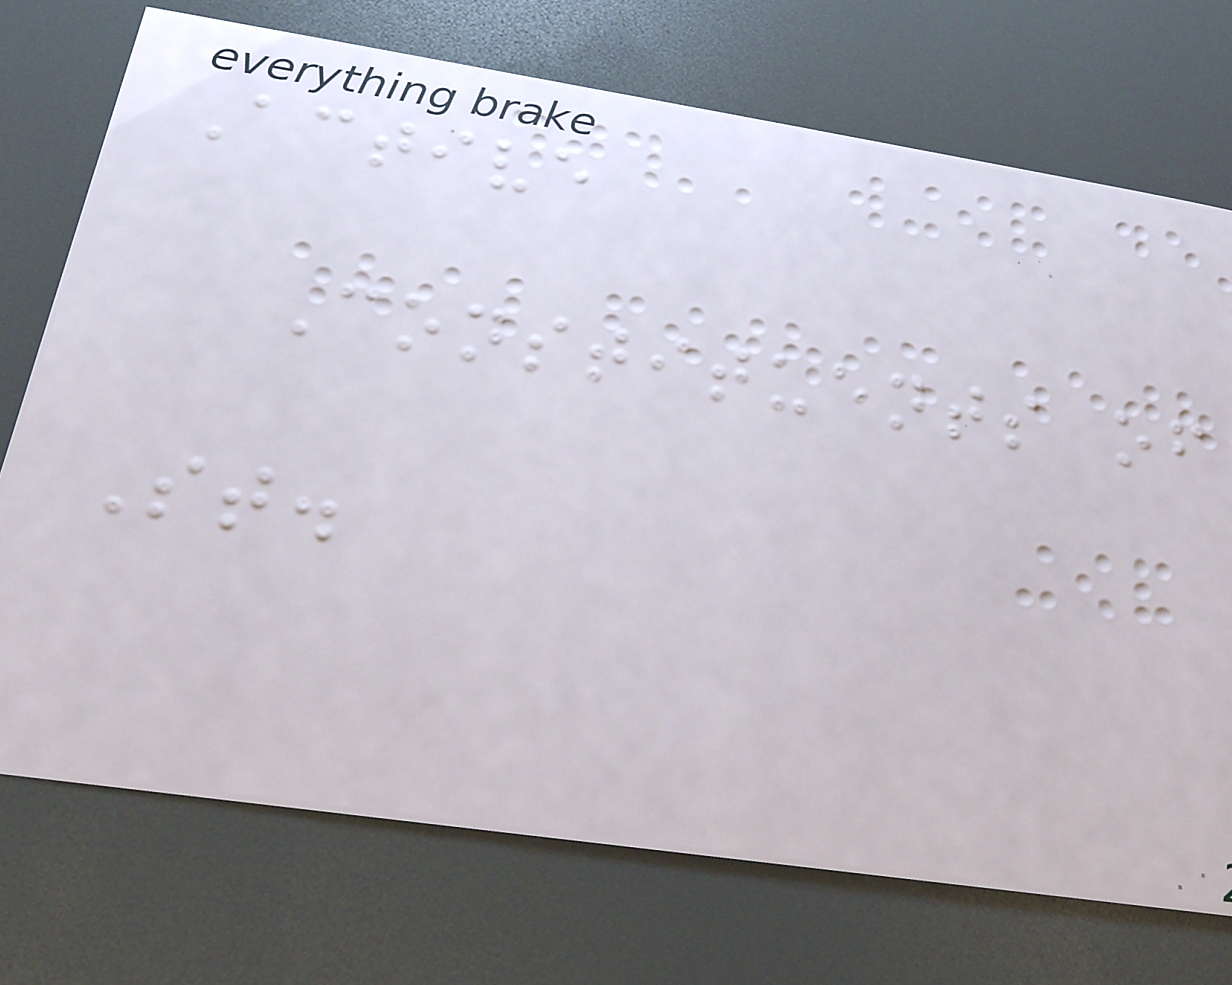Active
Constituents of
St.
